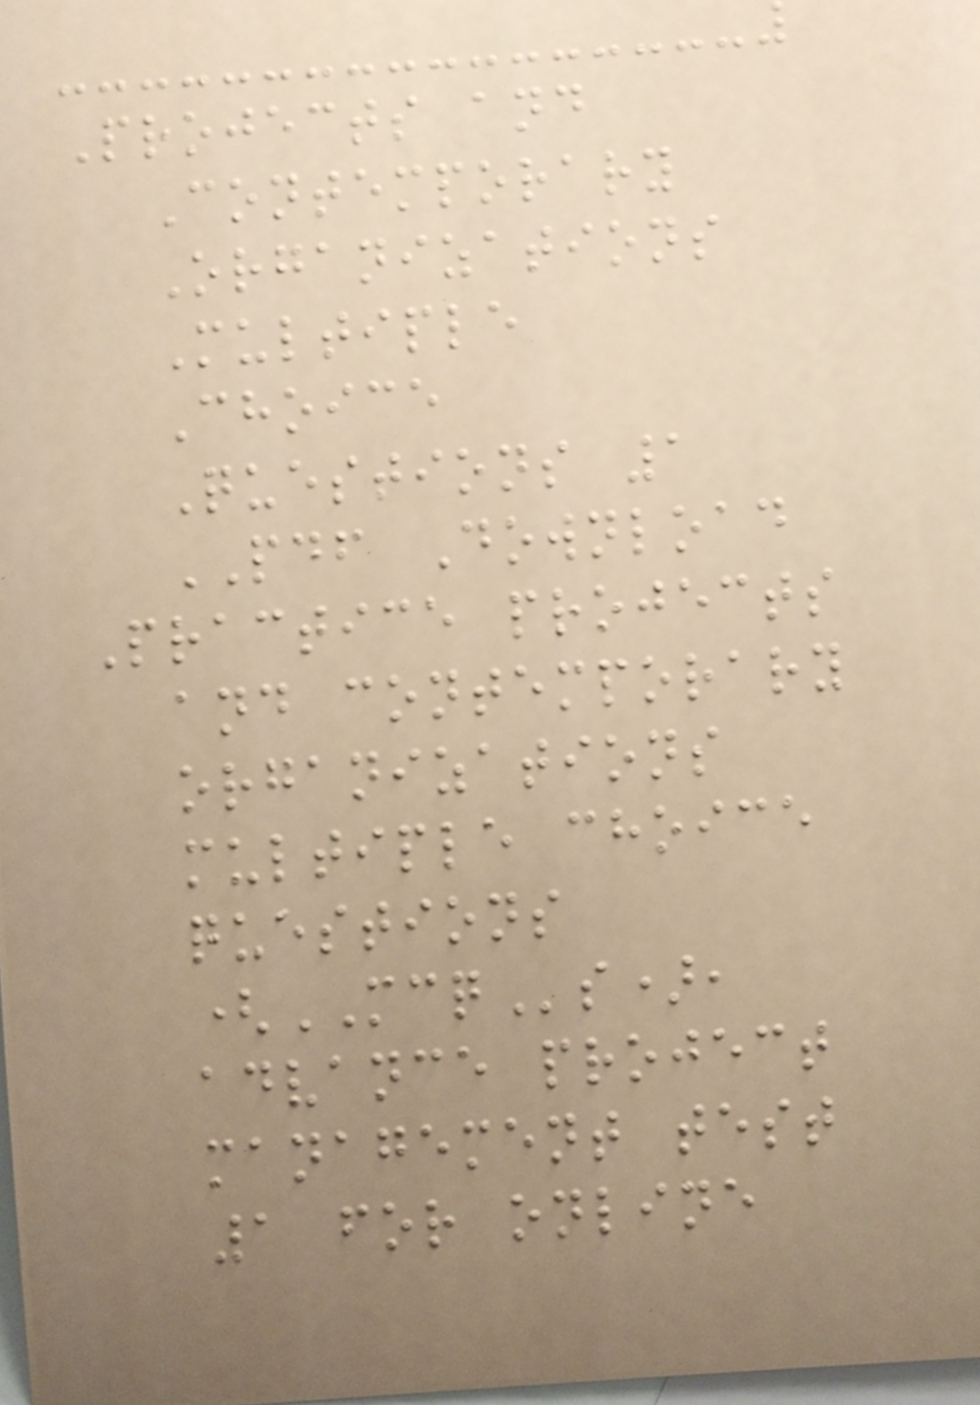Projects and
Contemporary
Organizations
Multiple
Choice
Questions 1
PDF Download
Practice projects
and contemporary
organizations
multiple choice
questions
(MCQs),
advance project
management test
1 for online
